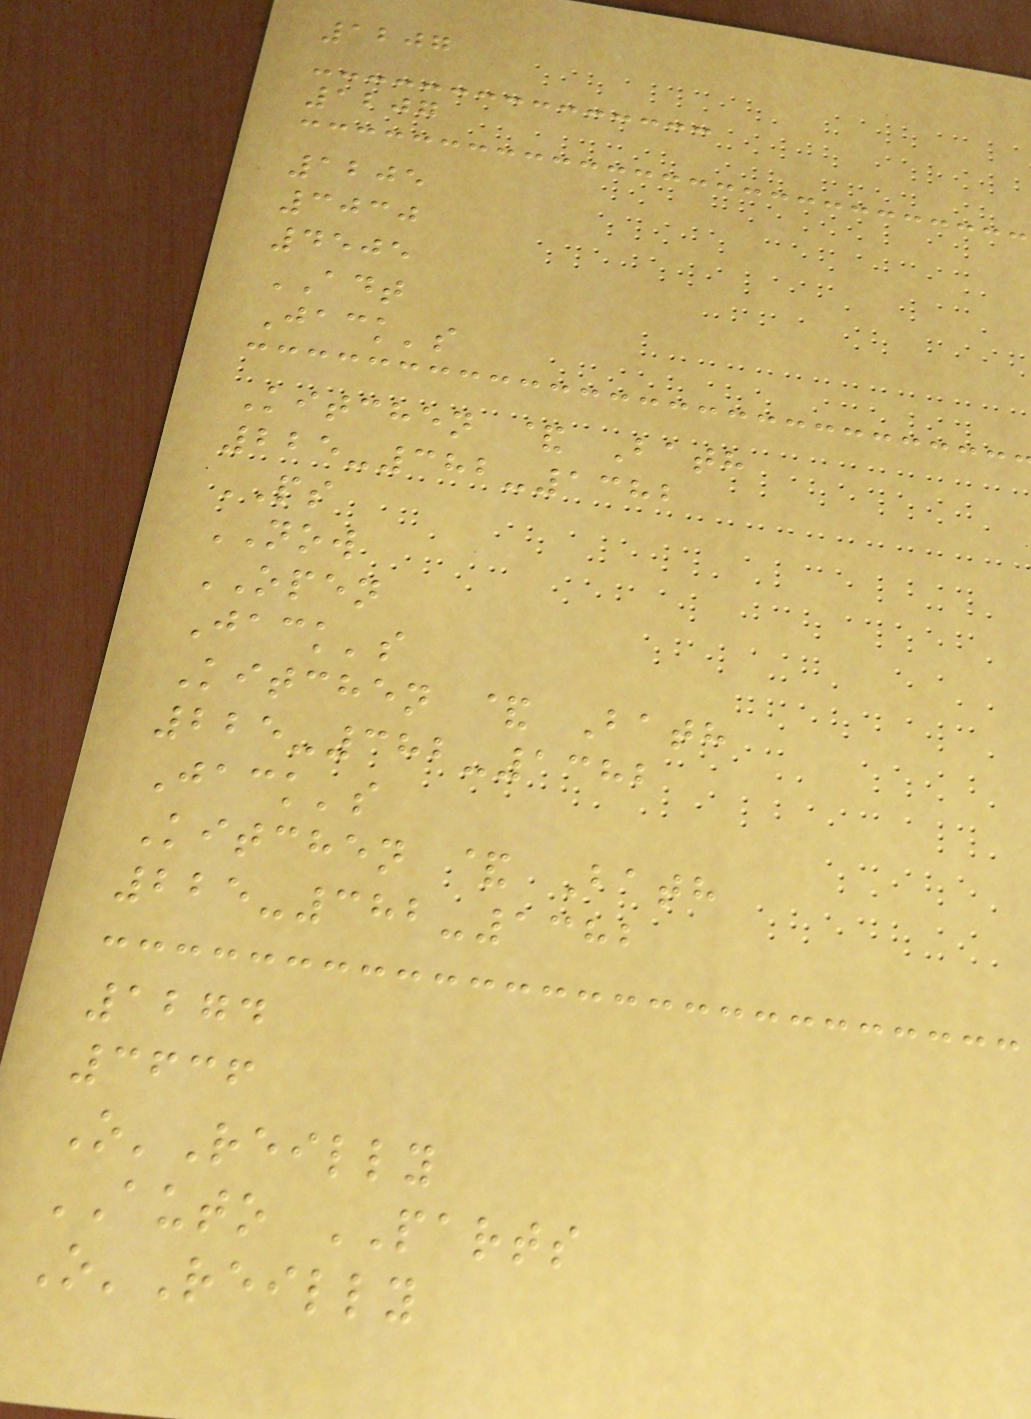1207
1207
1205
3030
4505
ADT
Jack's
Kitchen & Bath
225-382-1382
PS
NOW
OPEN
Jack's
Kitchen & Bath
225-382-1382
Jack's
Kitchen & Bath
225-382-1382
1274
3636
O'Reilly
AUTO PARTS
O'Reilly
